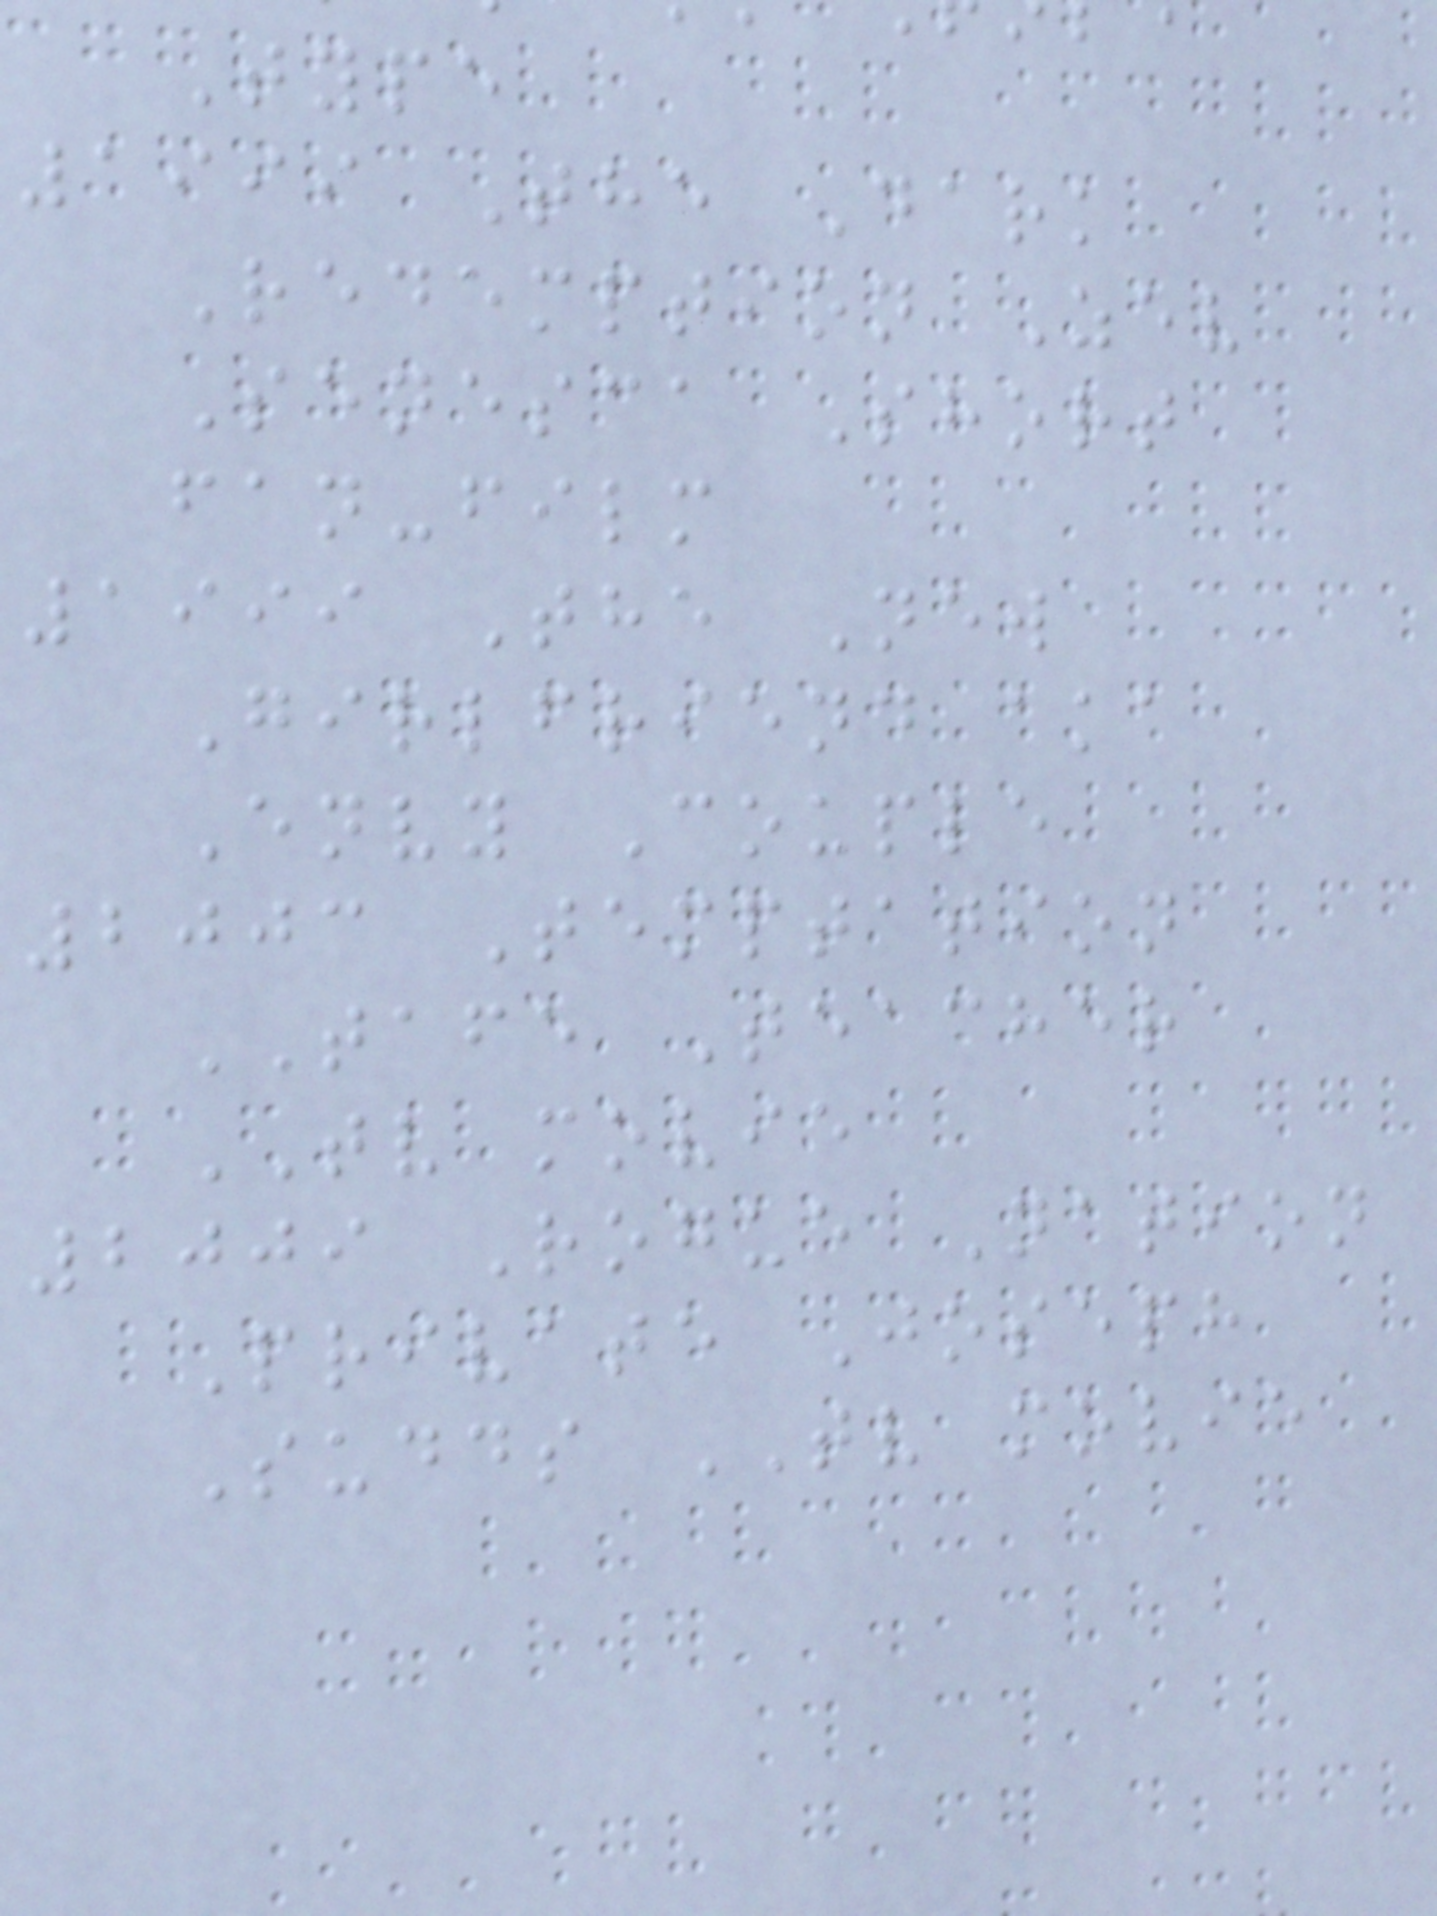Type
1999 The Dark
Redemption Zev
Senesca Short
fan-film
1999 The New
Girlfriend aka
Envy Couple
2003 Temptation
TAFE Teacher
TV movie
2009 Rogue Nation
Private Joseph
Sudds TV movie
